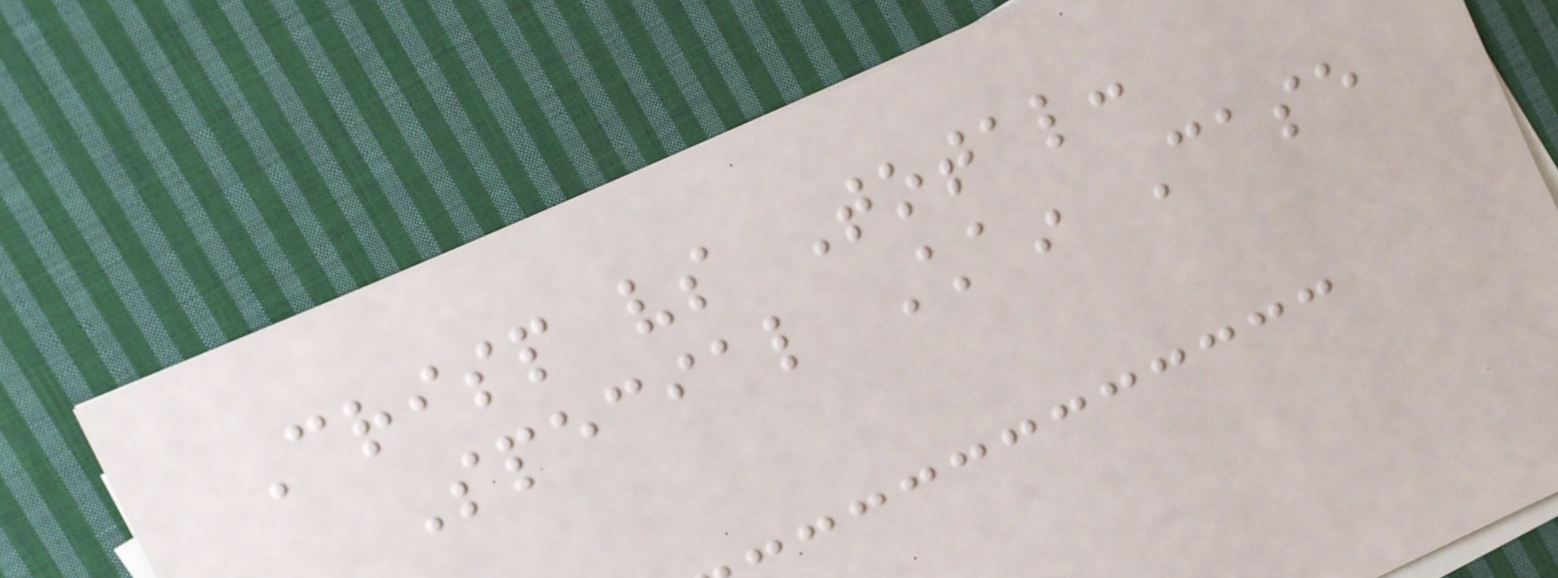Crisp vs Total:
Special Chain Case
